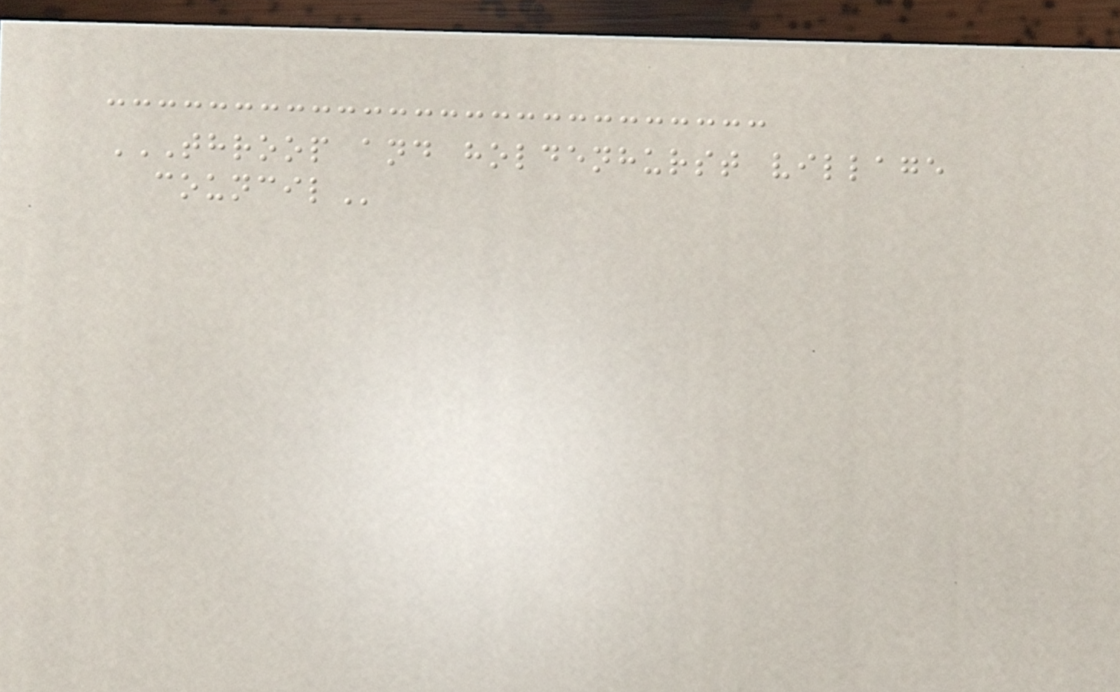THROOP AND HOLDENHURST VILLAGE
COUNCIL
